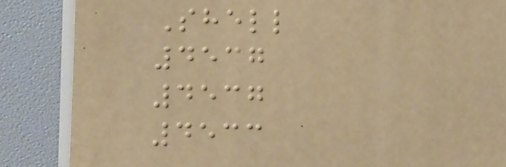Shell
4537
4537
4533
